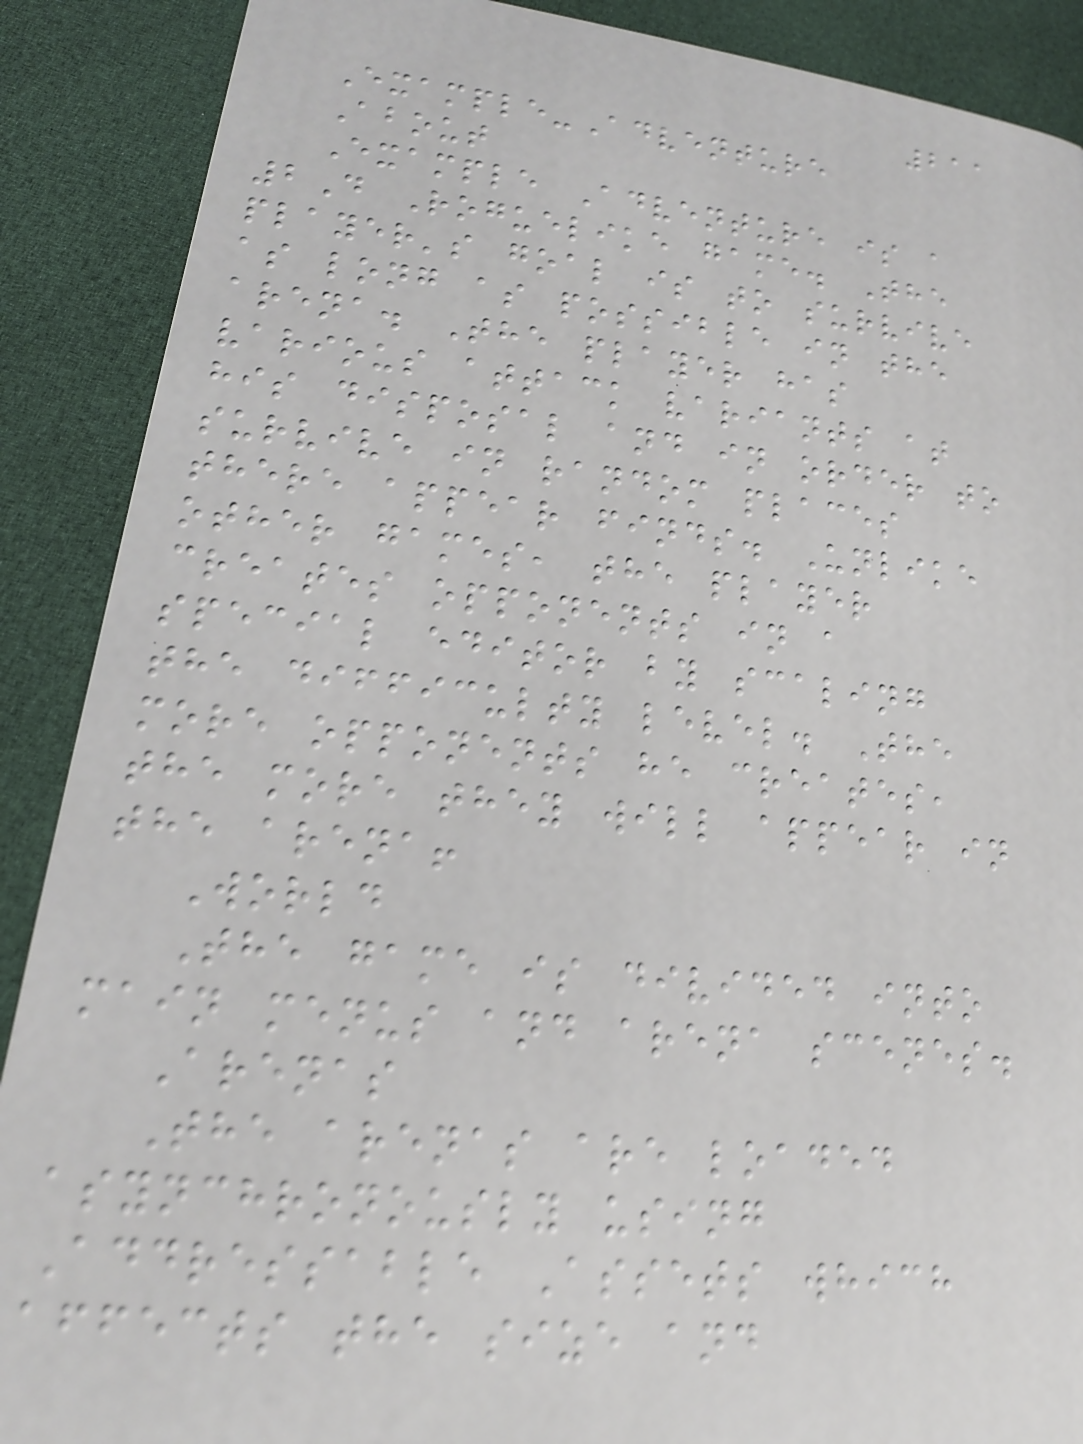211
Example-Adventure
About
Example Adventure is a
2D Roguelike game. The
player's goal is to survive
as long as possible in the
arena. The player has
various attack variants at
his disposal and in order to
survive in random places
there appear finds. Unlike
other games, the player
creates opponents in a
special editor by scaling
the difficulty level. The
more opponents he creates,
the more they will appear in
the arena!
World
The game is divided into
main menus and arena scenes.
Arenas
The arenas are loaded
asynchronously using
Addressable Assets which
affects the size and
